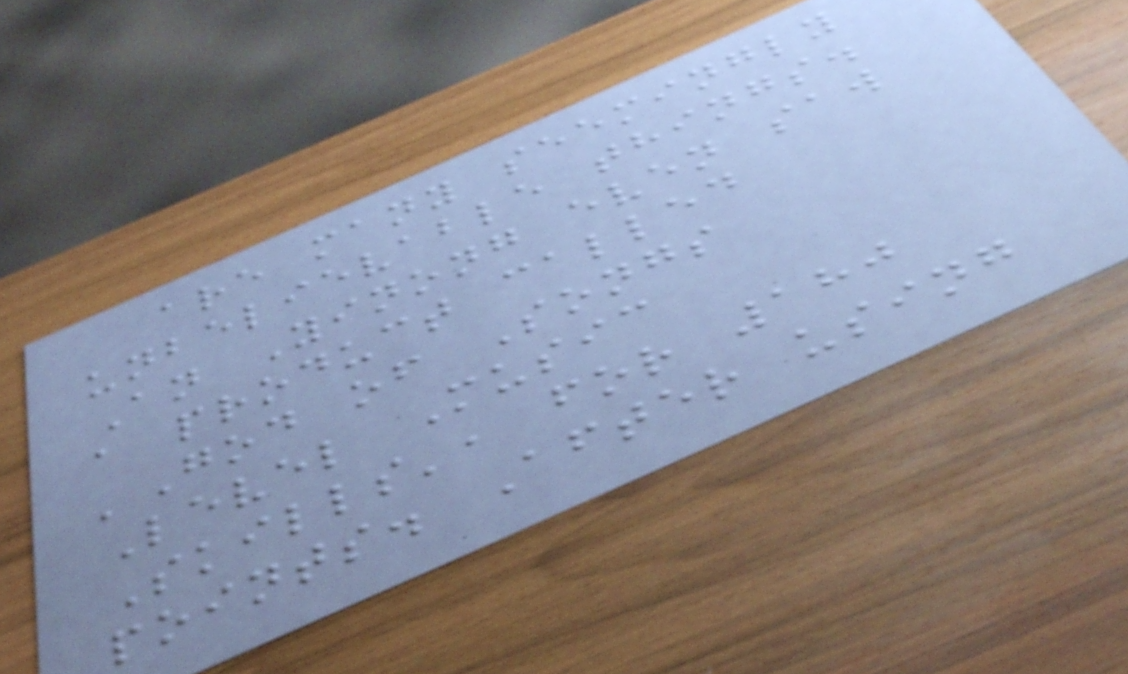are many seemingly
unbelievable things.
An Yinong even saw
a product called
'God of Songs
Level Music
Skills', for 180
points. After using
